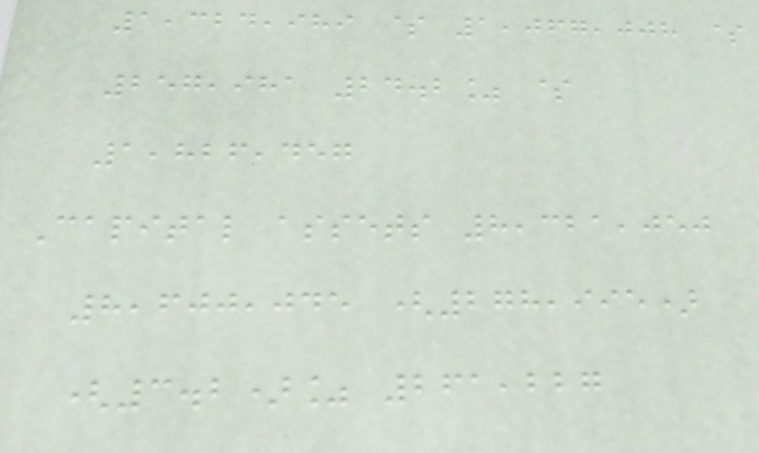1,324,989 $ 1,067,008 $
257,981 24.2% $
1,826,457
Capital assets 8,321,050
8,600,045 (278,995)
(3.2)% 261,227
